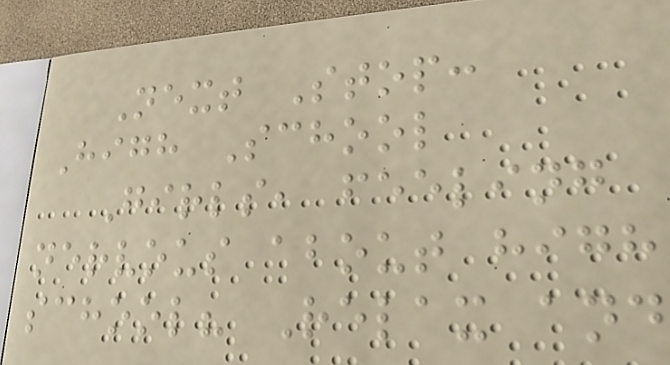Next Stop:
High School
Girls, feeling
nervous about high
school? Relax and
